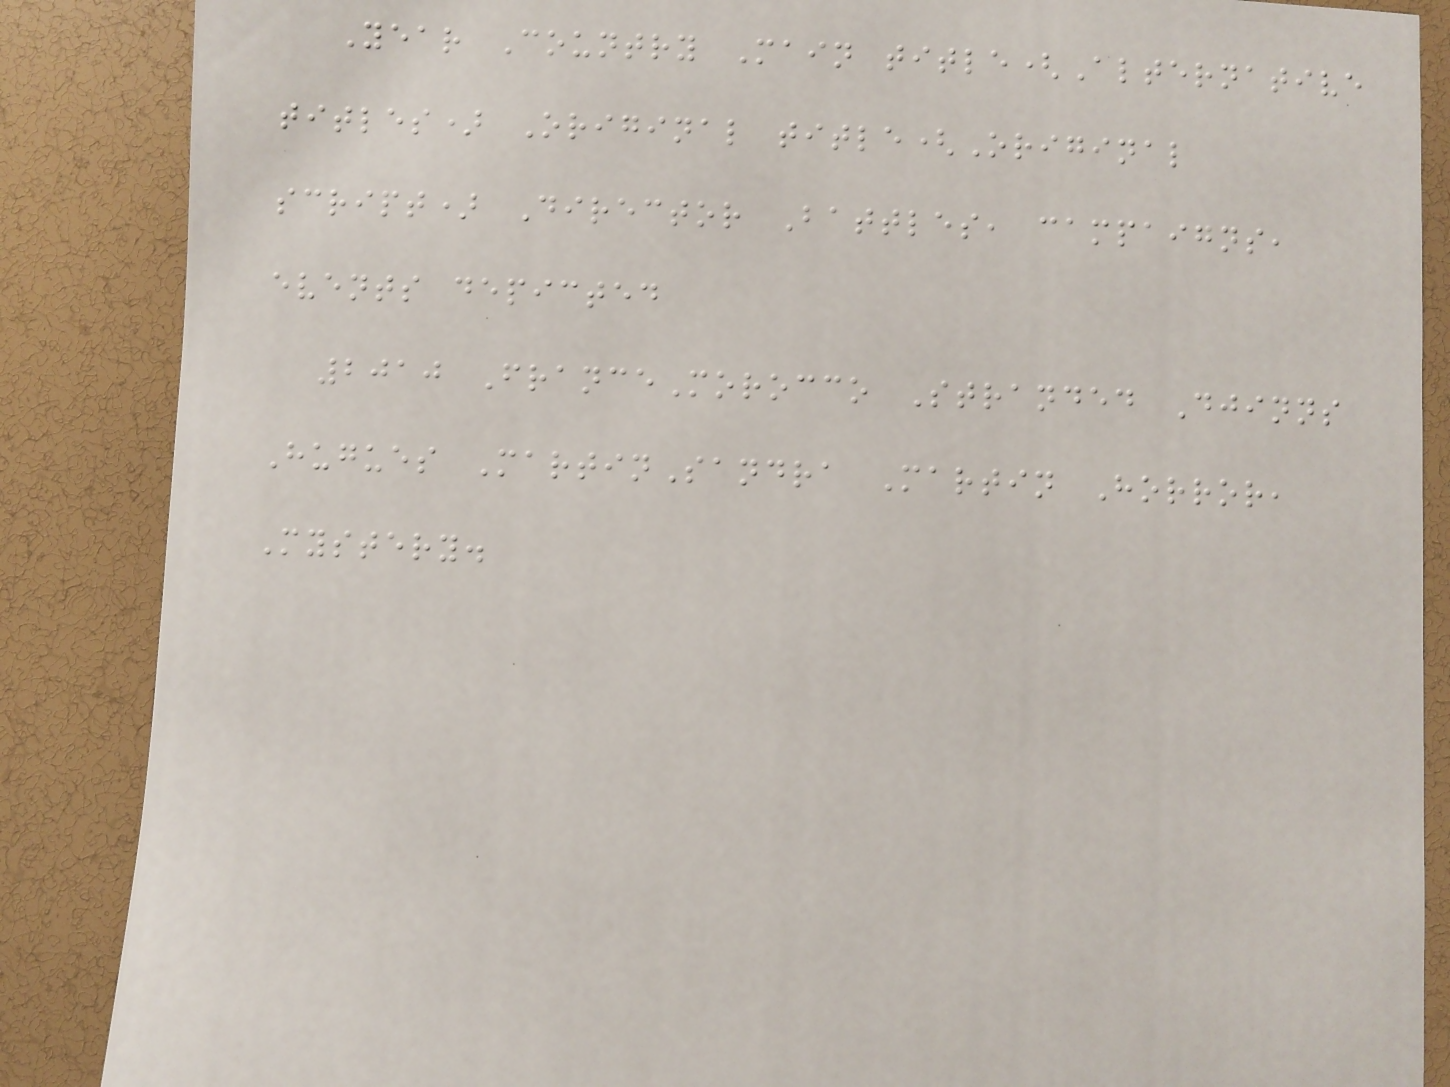Year Country Main title(Alternative
titles) Original title(Original
script) Director Battles, campaigns,
events depicted
2010 FranceMorocco Stranded Djinns
Hugues MartinSandra Martin Horror,
Mystery.
